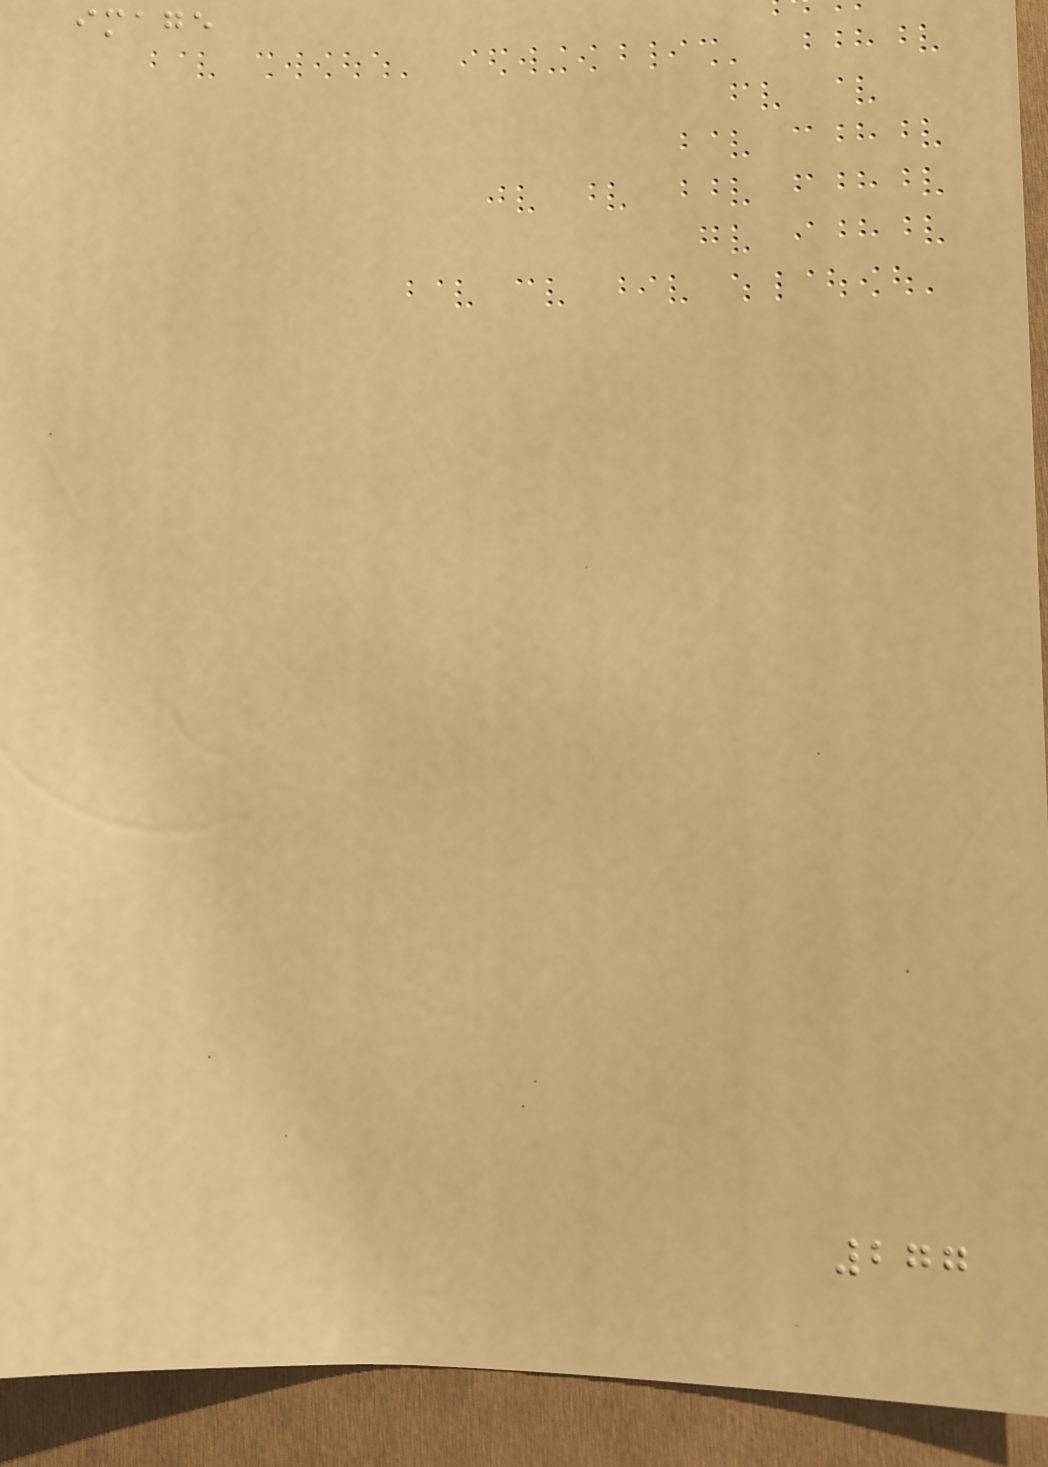image
277
